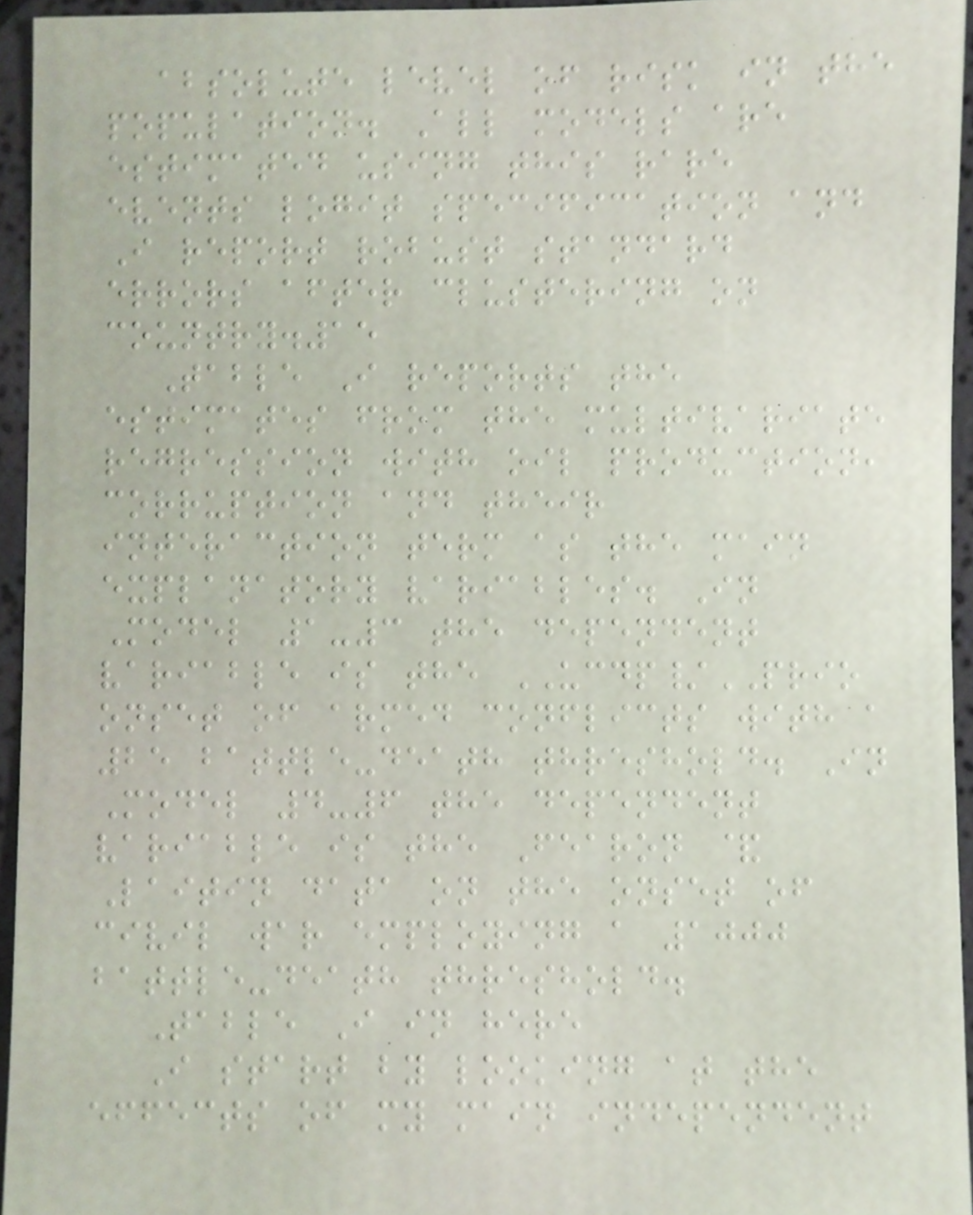absolute level of risk in the
population. All models are
estimated using this rare
events logit specification and
I report robust standard
errors after clustering on
country.15
Table I reports the
estimates from the multivariate
regression with oil production,
corruption and their
interaction term as the main
explanatory variables. In
Model 1-3 the dependent
variable is the UCDP/PRIO
onset of armed conflicts with a
25 battle-death threshold. In
Model 4-6 the dependent
variable is the Fearon &
Laitin data on the onset of
civil war employing a 1000
battle-death threshold.
Table I in here
I start by looking at the
effects of my main independent
